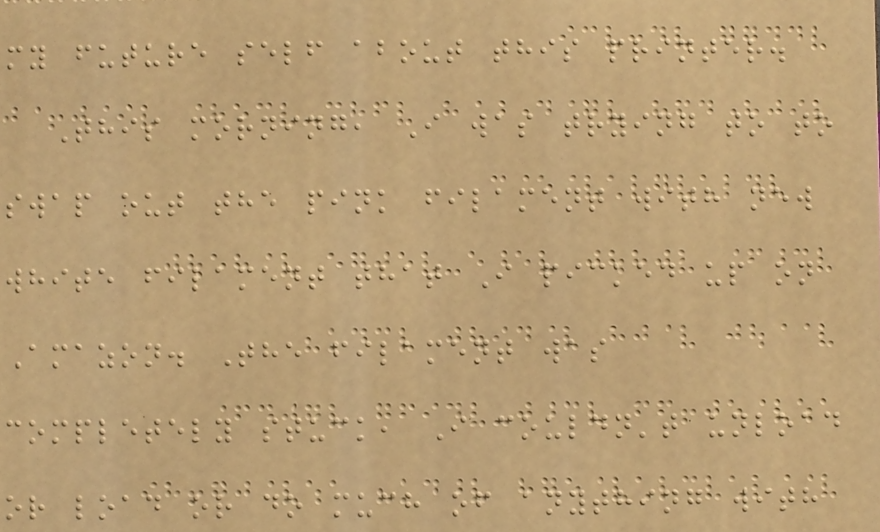my future self about this printer.
This morning, I was trying to to
swap out the pink filament with new
white filament that I picked up on
Amazon. The filament was
completely stuck, I couldn't unload
or load or do much of anything with
